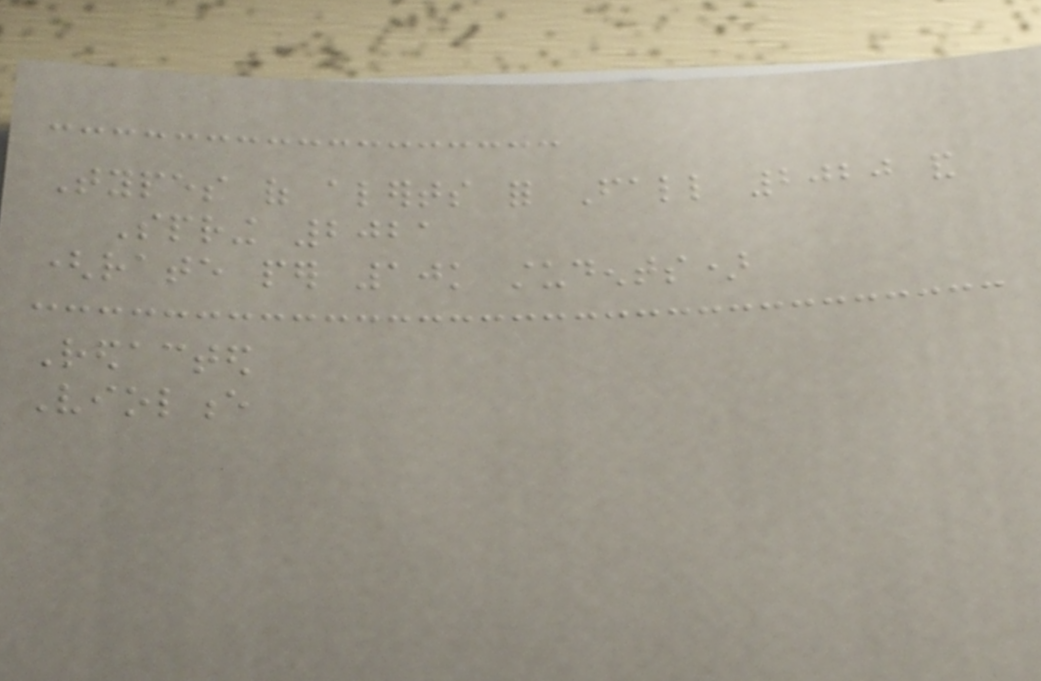Types of alerts for Fall 2020 and
Spring 2021
(rate per 10k students)
Redacted
Violence
